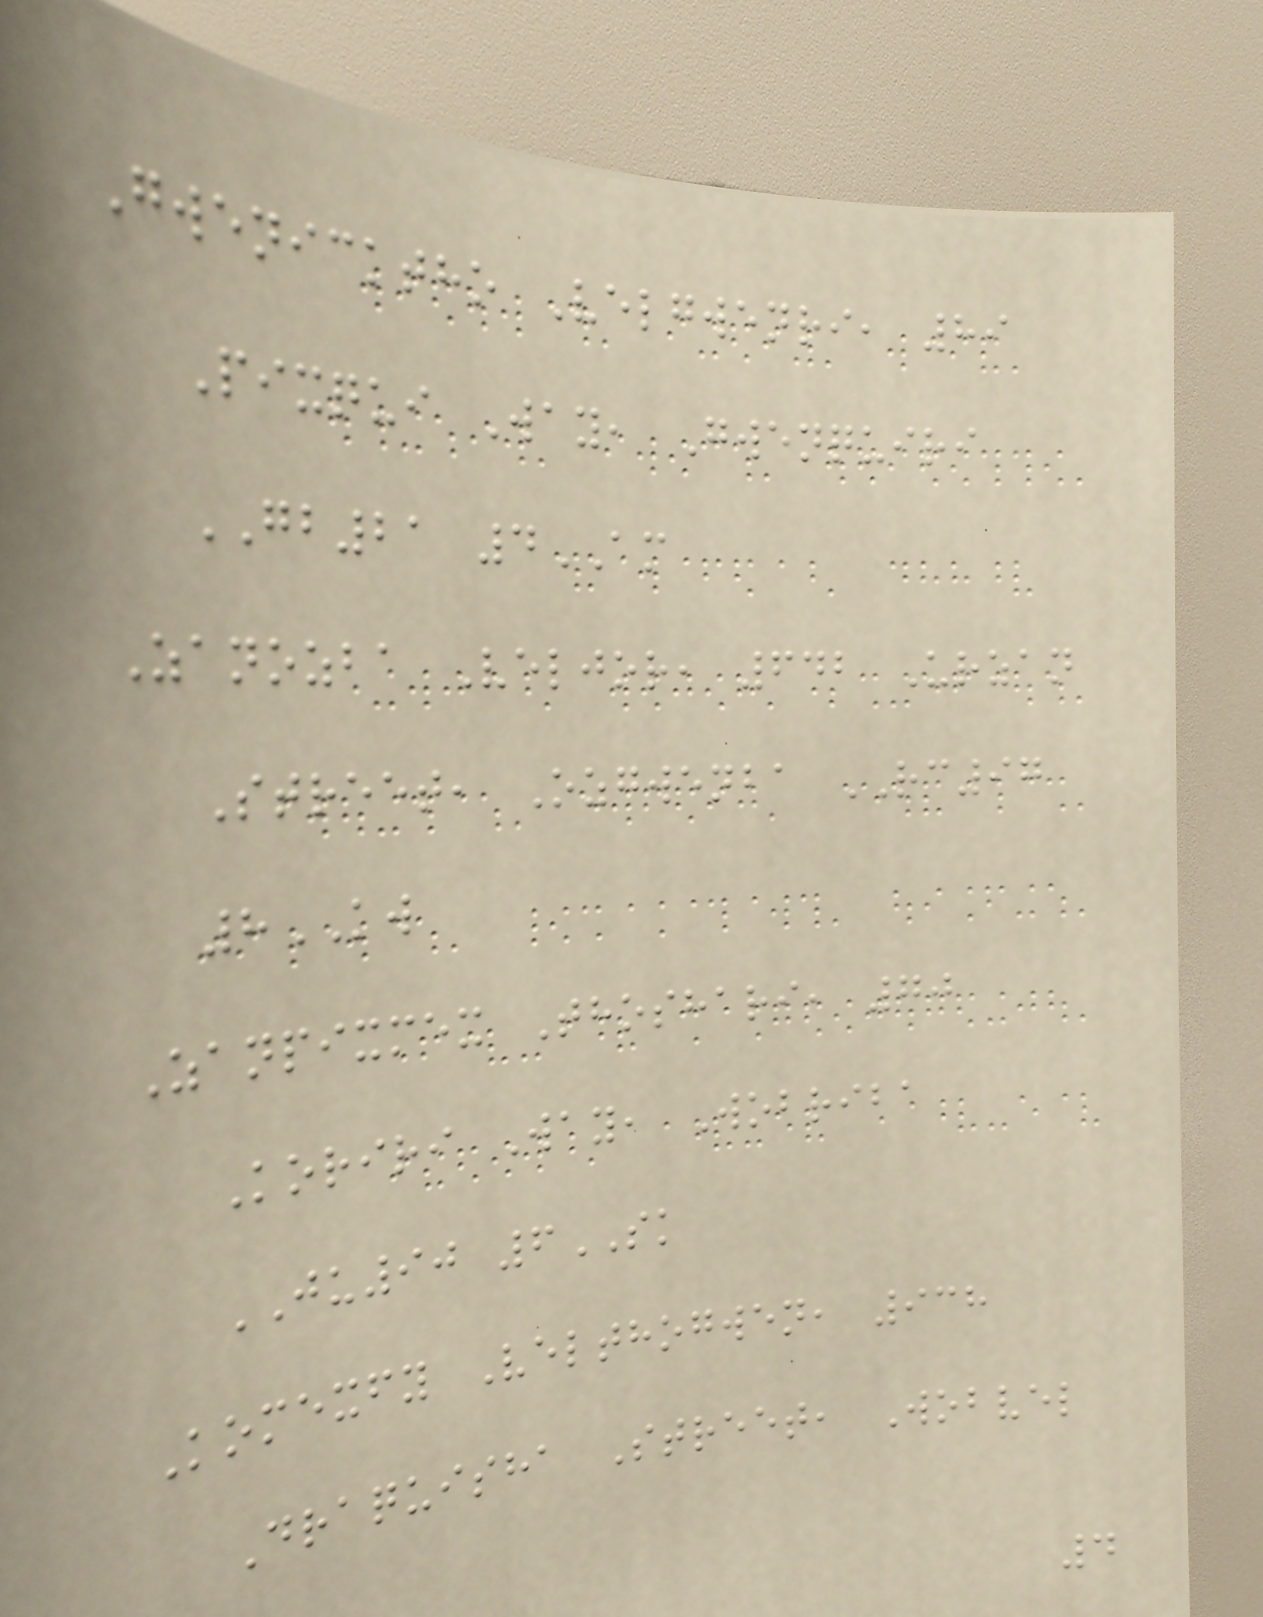Gwenicktho Velgwenri, 89
Pixqui Way, Gwenquiri
GB21 4AM
Zanozba Veljor, 642 Urzan
Street, Ozgwenba RC97
8KW
Zanpixmex Thoshari, 70
Koriri Way, Wobriba
JU90 6SK
Komexfy Velthogwen, 938
Draquisha Street, Wobvel
4
